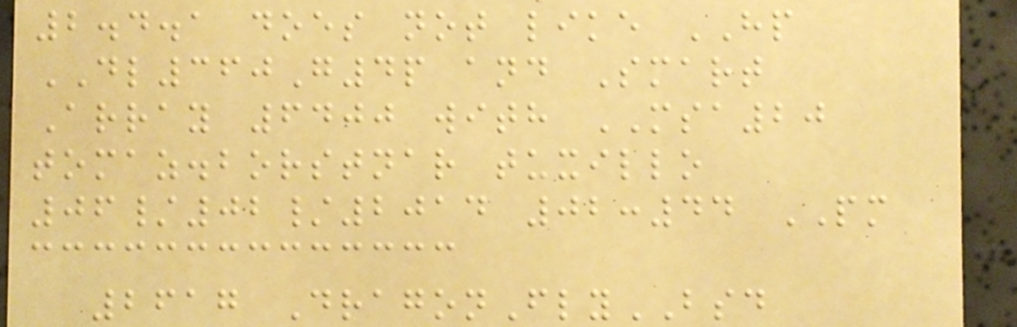2.4.1 does not like HP
DL360G4p and Smart
Array 6400 with MSA20
tomaz.borstnar tuxillo
06/02/2014 02:44 PM
2617 DragonFlyBSD
